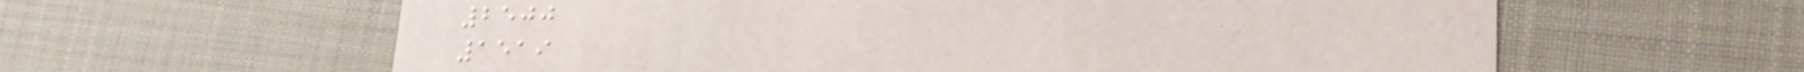2500
1519
